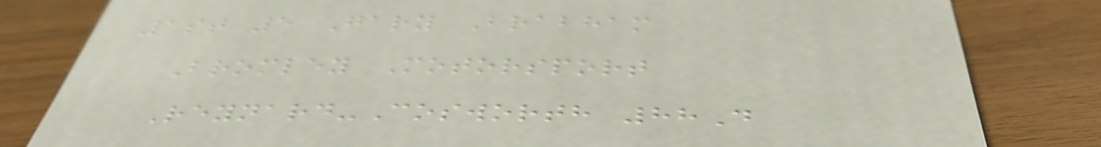1st 5 Gary Brabham
Bromley Motorsport
Reynard-Cosworth 88D
